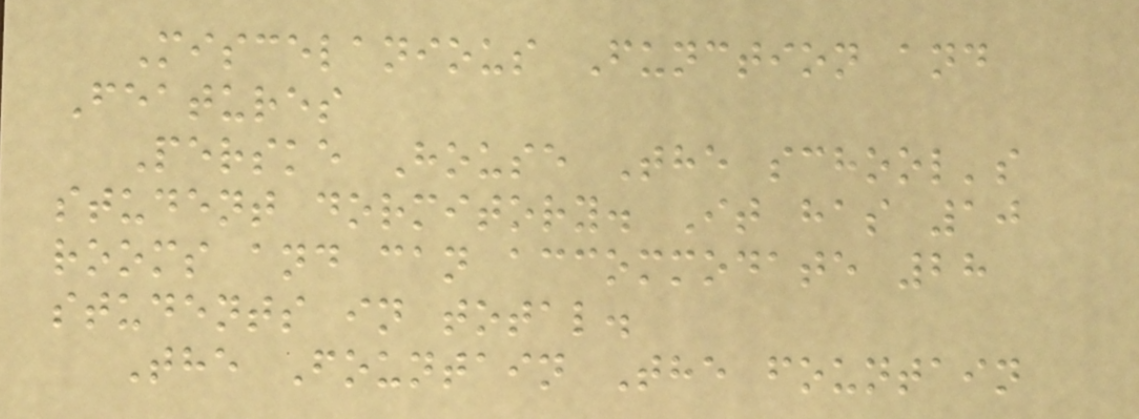Miscelanious Function and
Features
Perske House The school's
student dormitory. It has 10
rooms and can accommodate 28
students in total.
The Fountain The fountain
